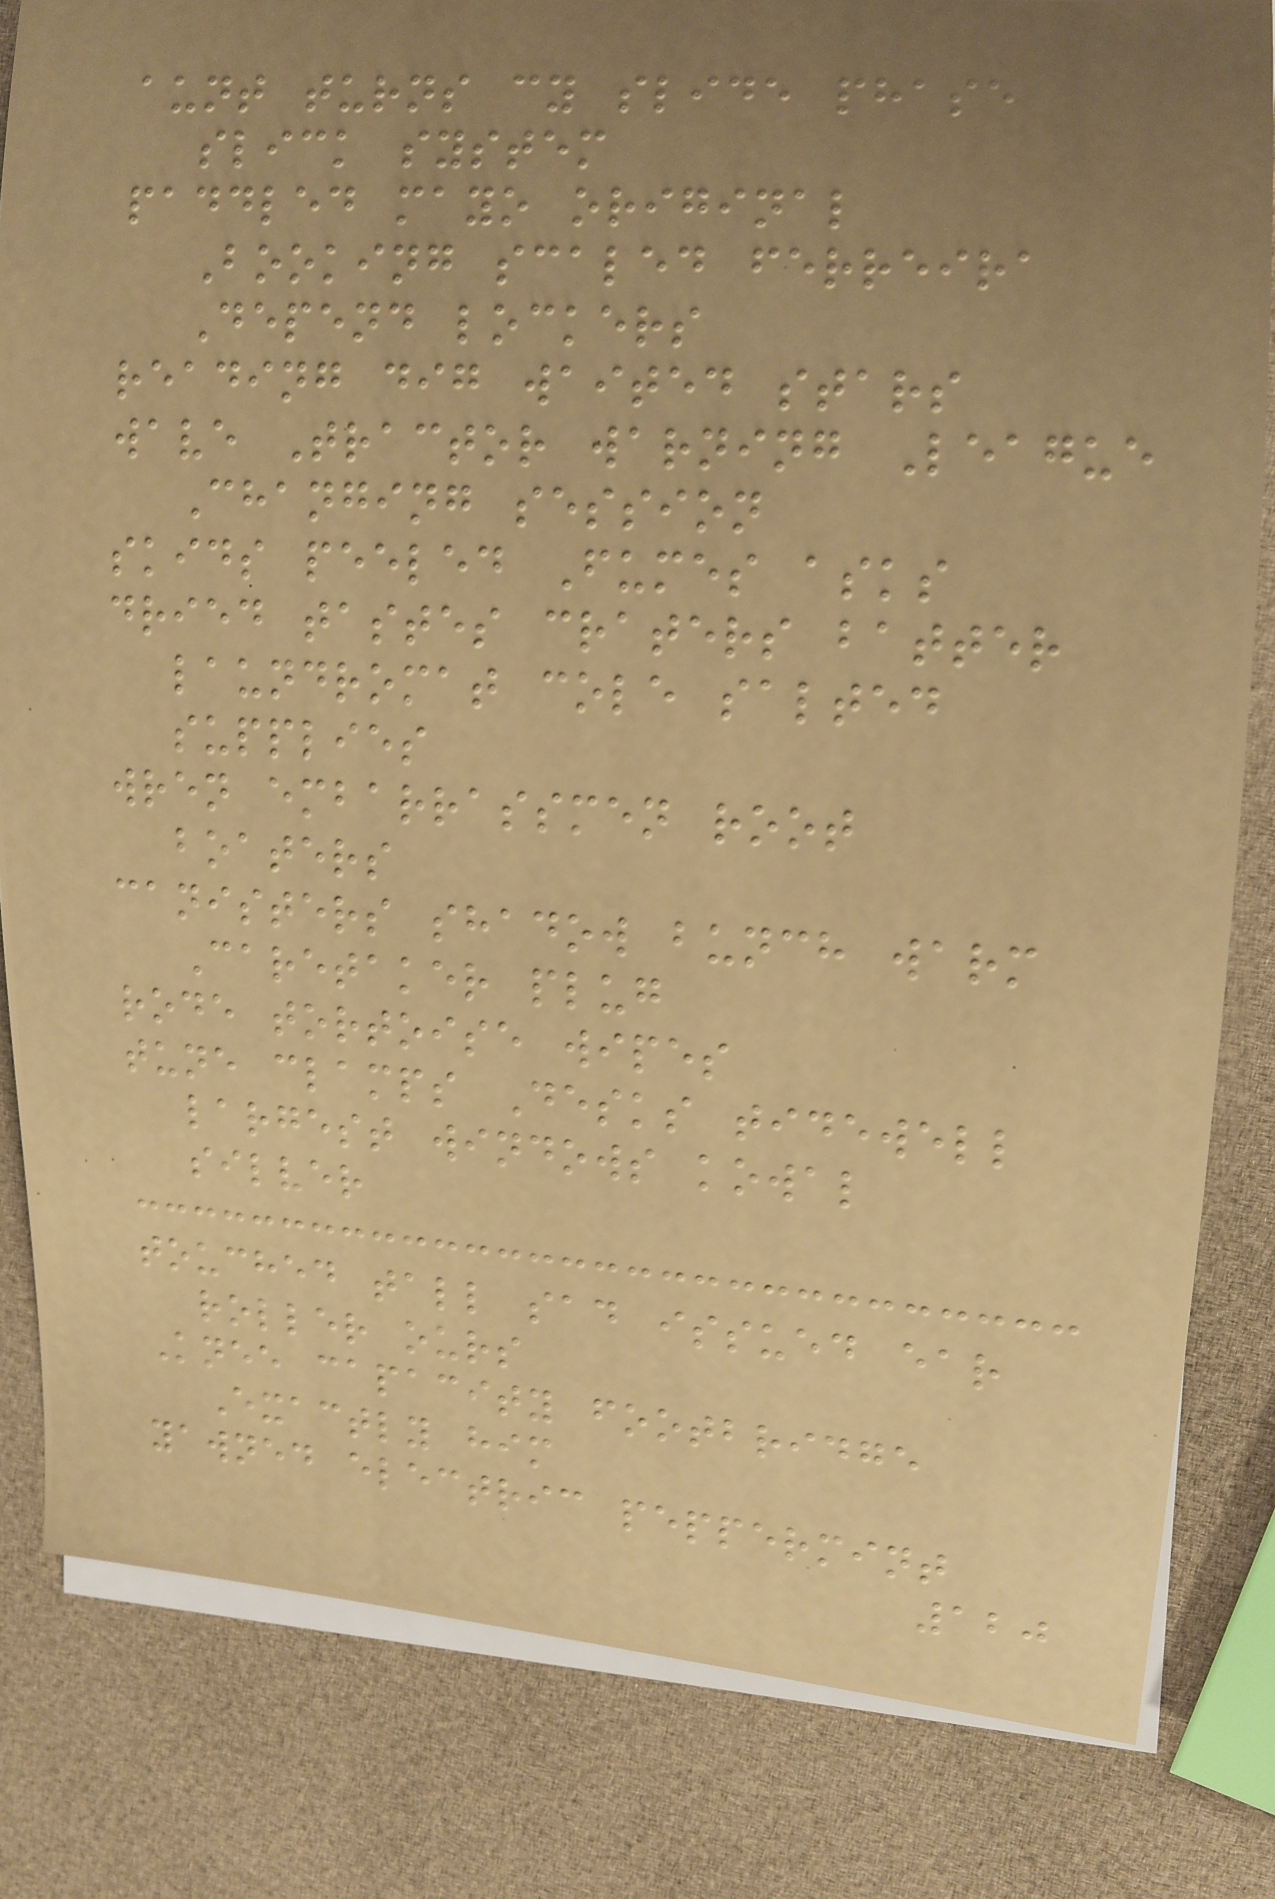aunt turns cy slide phase
slick system
paddled mayo original
Booking scaled ferreira
Depend lockers
reading dig waited stars
wave Tractor warning League
Changing session
skids peeled Fumes asks
dried tastes craters batter
laundromat cole salted
supplies
wren embarrassmen root
boaters
canisters shadow bunch warm
Caretaker plug
rode tortoise wipes
tune clamps Desks tidewell
largest windows kowal
silver
touched tall sad issued ear
roller ours
Knee capacity footbridge
Exactly him
yawned electric peppermint
120
